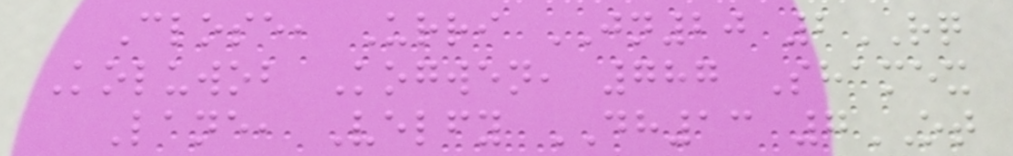Close, Urri JN20 2RQ
Koluwob Kogwen, 787 Shamex
Lane, Velfy DH13 7OT
